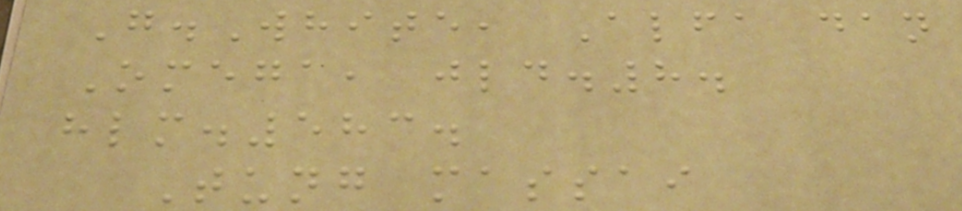G.White, Alfa dan
Omega, jld.8.
hlm.583.
Tung massai
